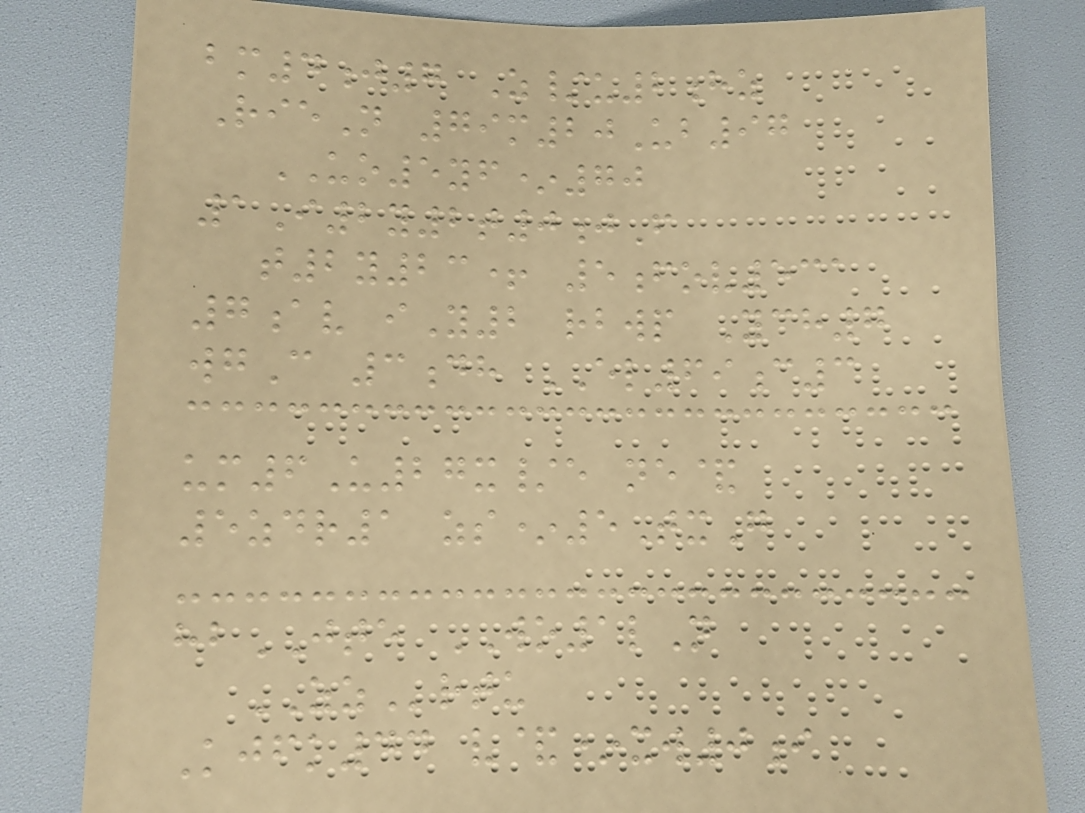bm4j7 Z/u2hz
RieN 79m20Ub97
UO5yf*70
1I2y2t0jF
t2y23+ 5fov531
7av iY2 rbwp Ych7
wgC 3dh EL69c3
um6U27x/e ne&
5zdr1 zs*5TxG
hbJTE WO1lN
ZZrtu
Kjfk44 v&*xw0i
